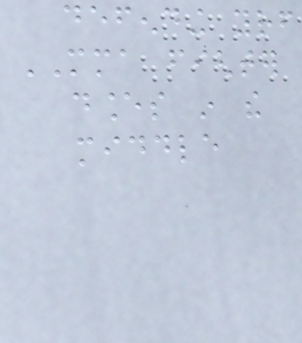defending yourself
MMA fighter
dances in the
middle
